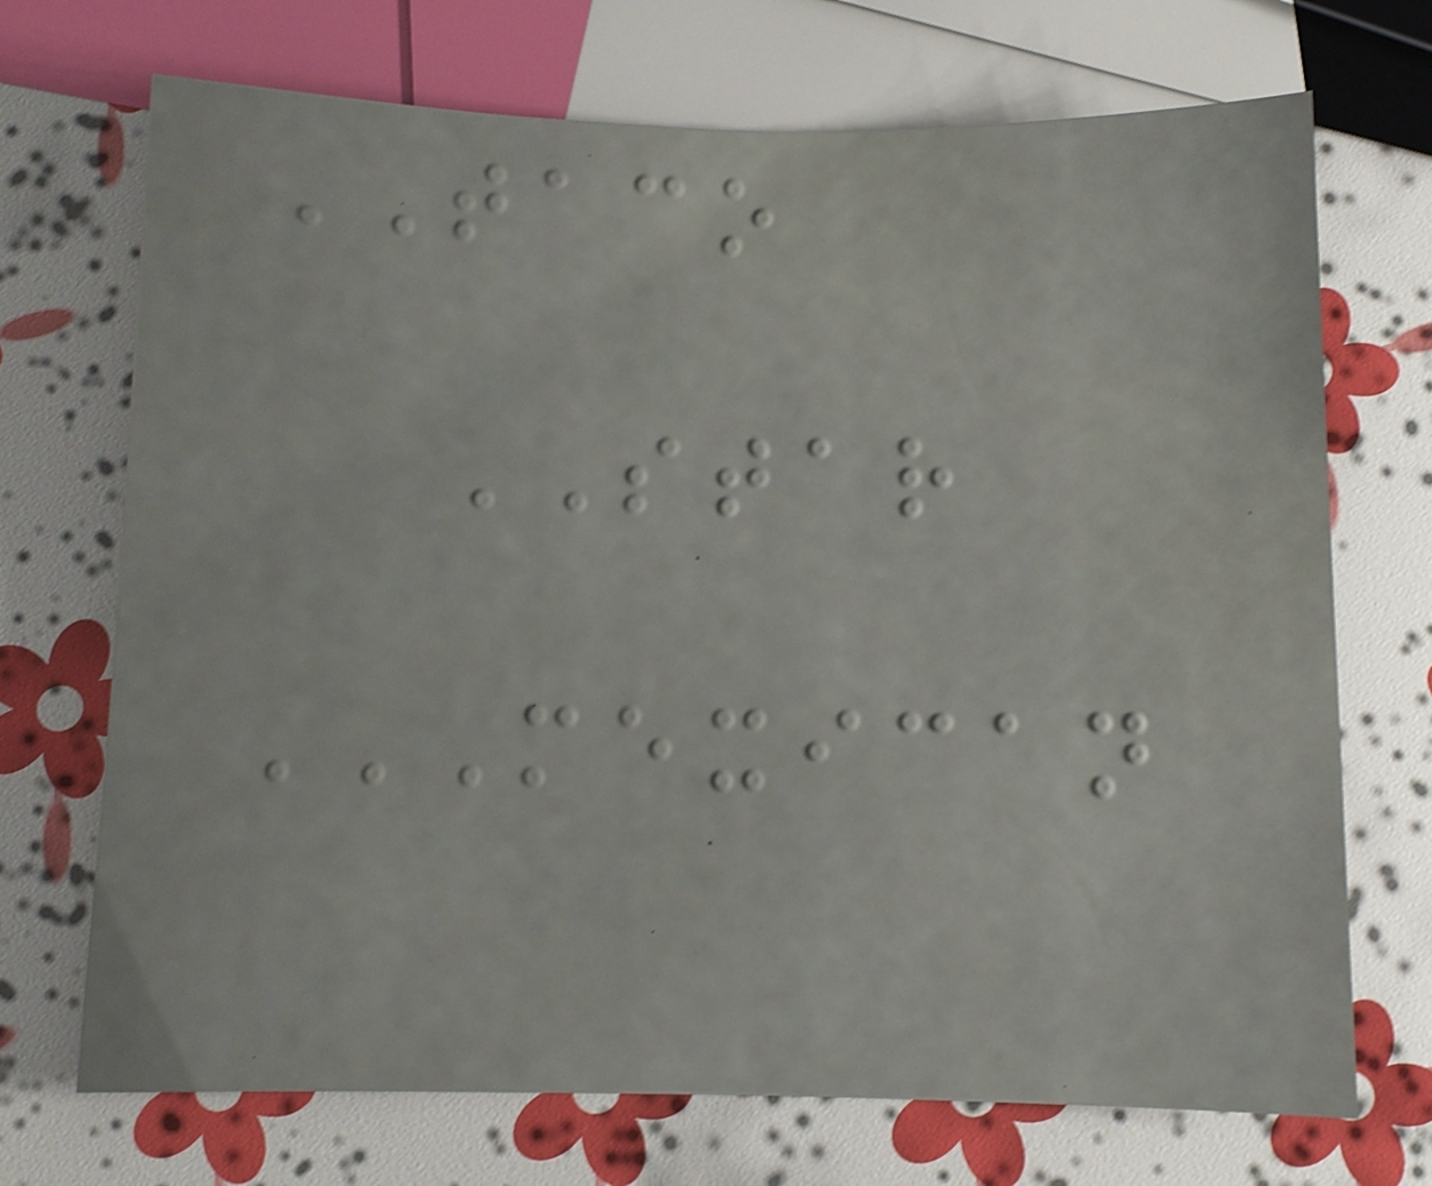TACO
STAR
MEXICAN
